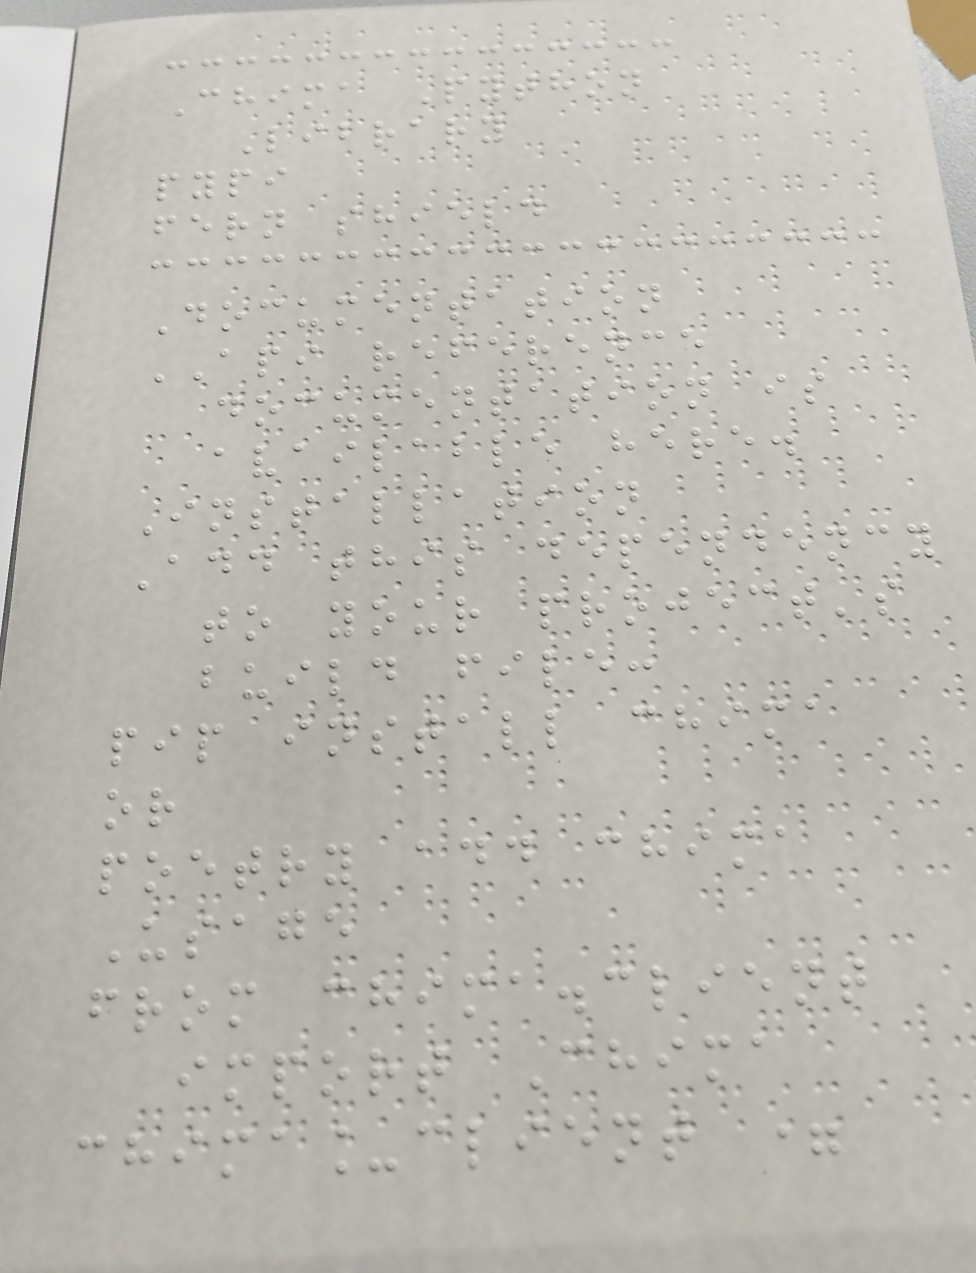Chima Python
Library
pypi
fern shield
Documentation
API reference
documentation is
available here.
Installation
Add this dependency
to your project's
build file:
pip install chima
or
poetry add chima
Usage
from chima.client
import Chima
chima_client =
